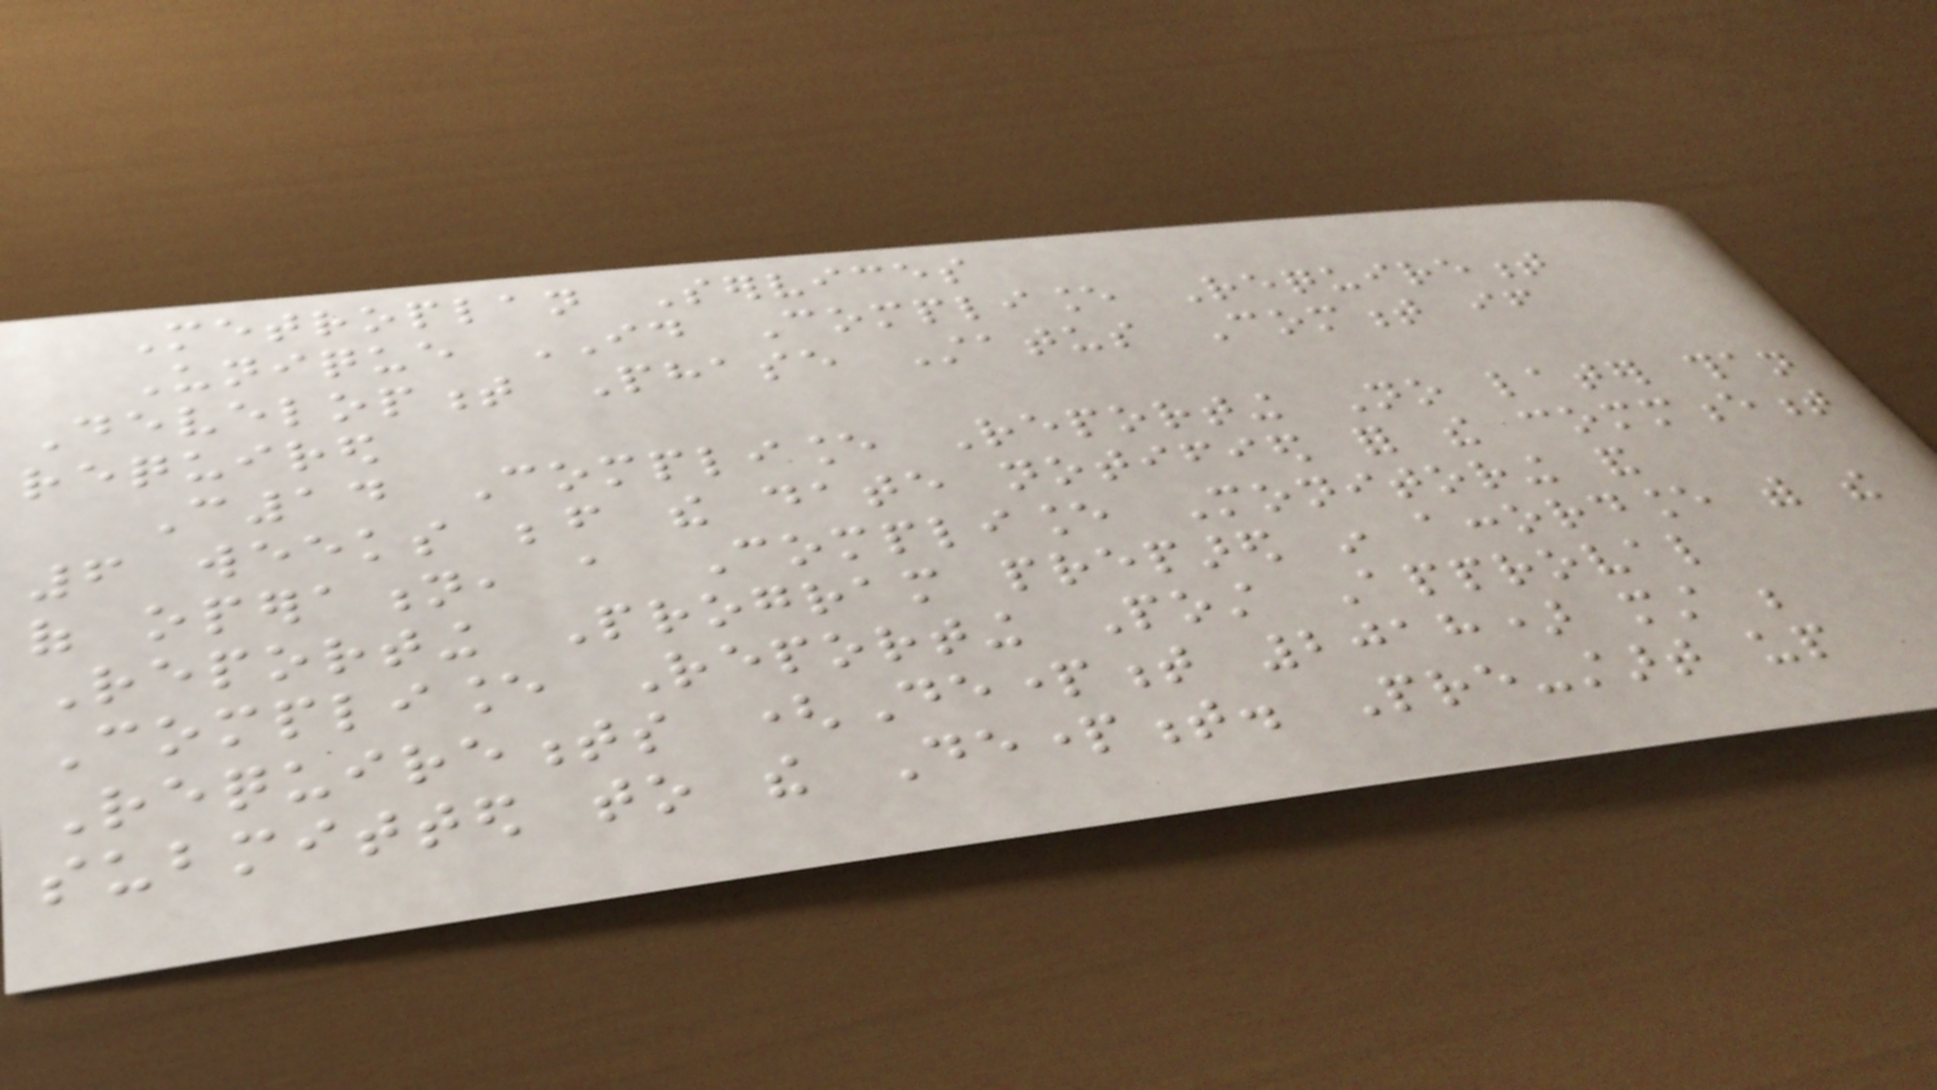Metroplan Services
Unique ID Compliance Requirement
Development Phase Status Comment if
required
C14 Compliance Reporting No later than
6 weeks before the date notified for the commencement
of operation, a Compliance Monitoring and
Reporting Program prepared in accordance with the
Compliance Reporting Post Approval
Requirements (Department 2018) must be
submitted to the Department. Pre-start up
